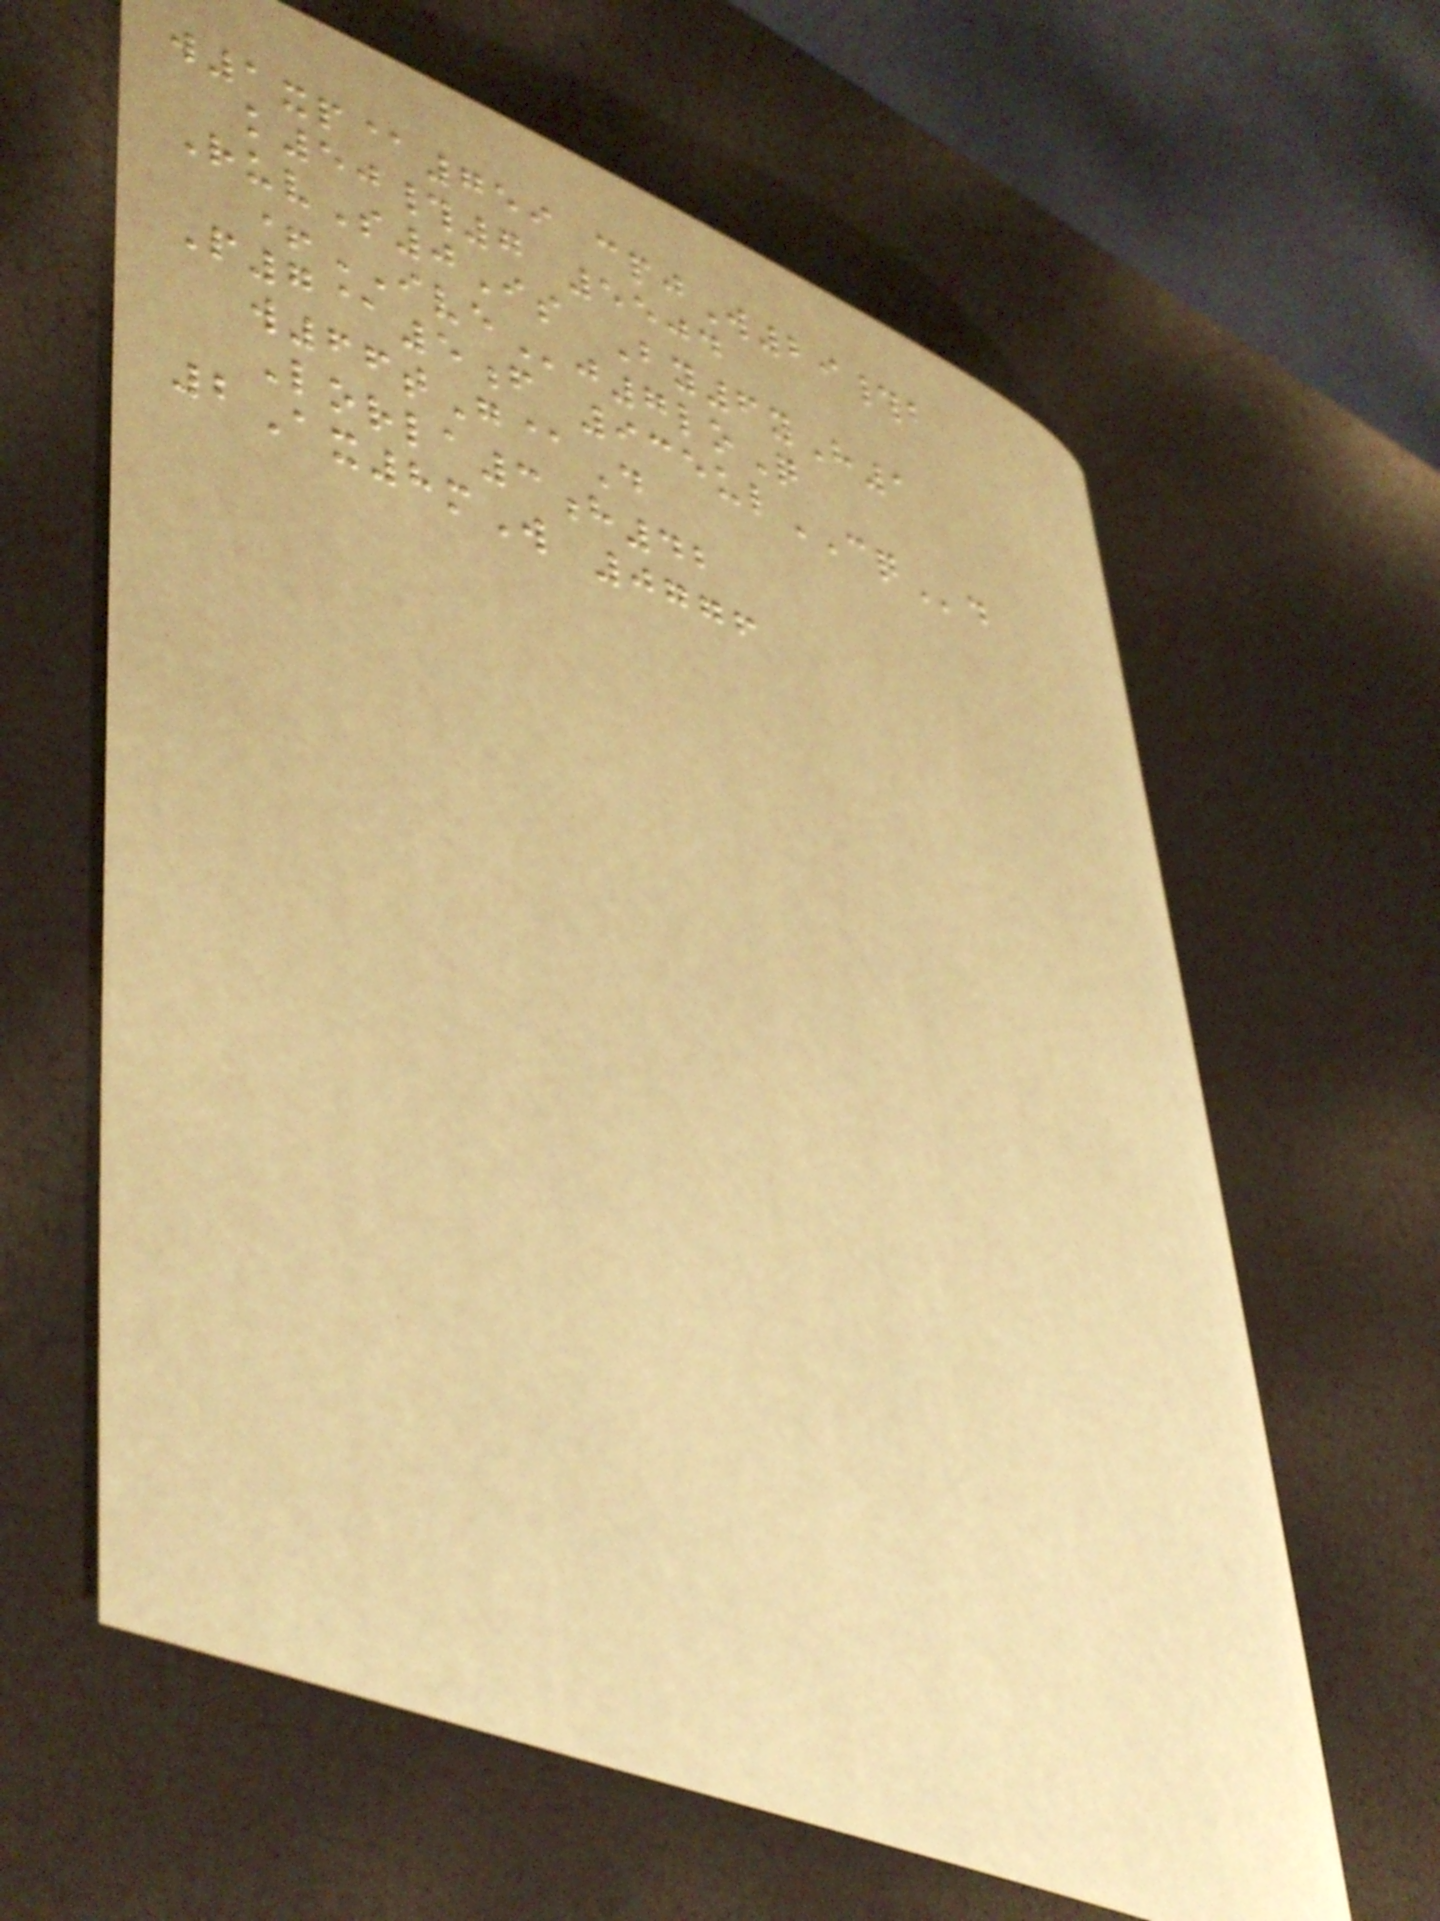w1xp@759 cpjW29#b
k50#7 5504
RuvS0Is By6yH1
+IVEj7loQ
P7@5f 935ulCQd
w66tG@D
Lorla3h42
2Ax8mW 0776
